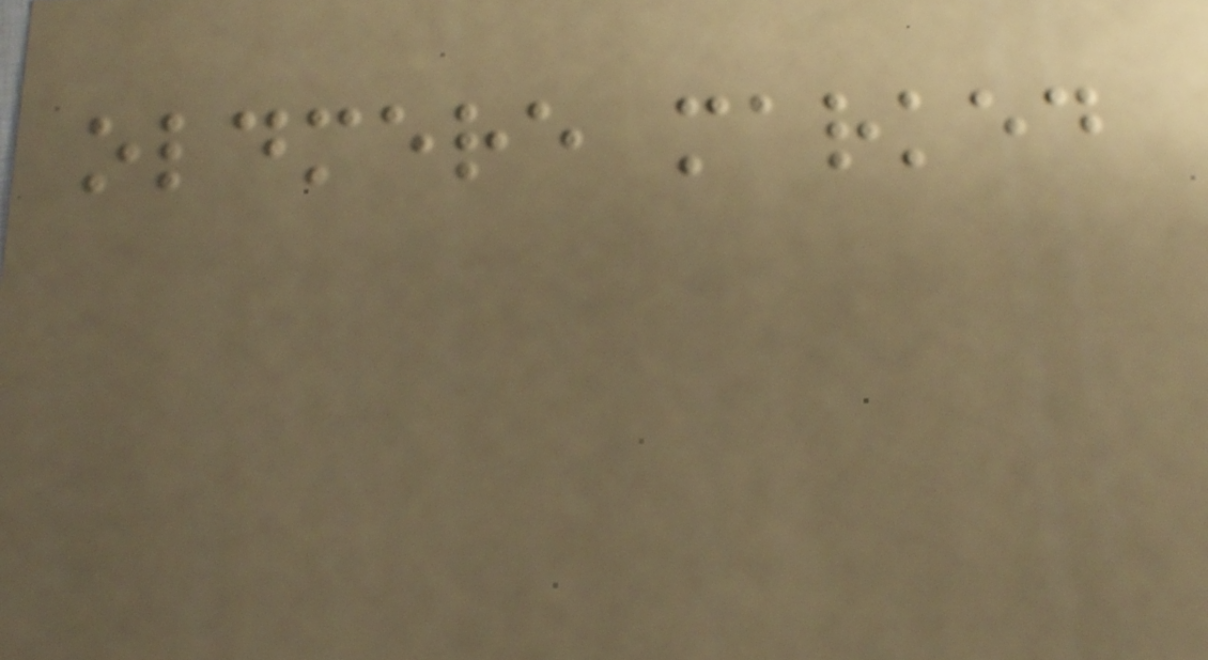oldmere marked
